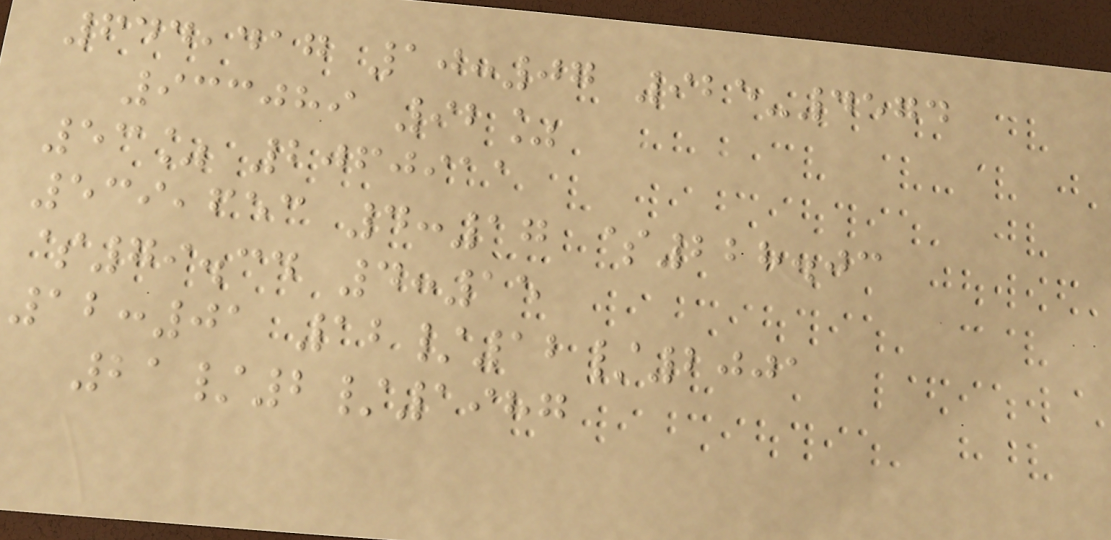644,417 10:07 925-4574
933089 92%
53% 2060911
539,653 4:17 $228.03
$79.34 4:15
12:01 12/12/2001
21/2/1987
